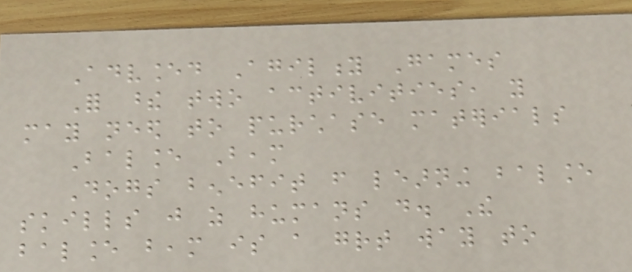Advanced Agility Games
For these two activities, you
may need to purchase materials
Balance Beam
Dogs benefit from learning balance
skills just as humans do. The
balance beam is a great way to
